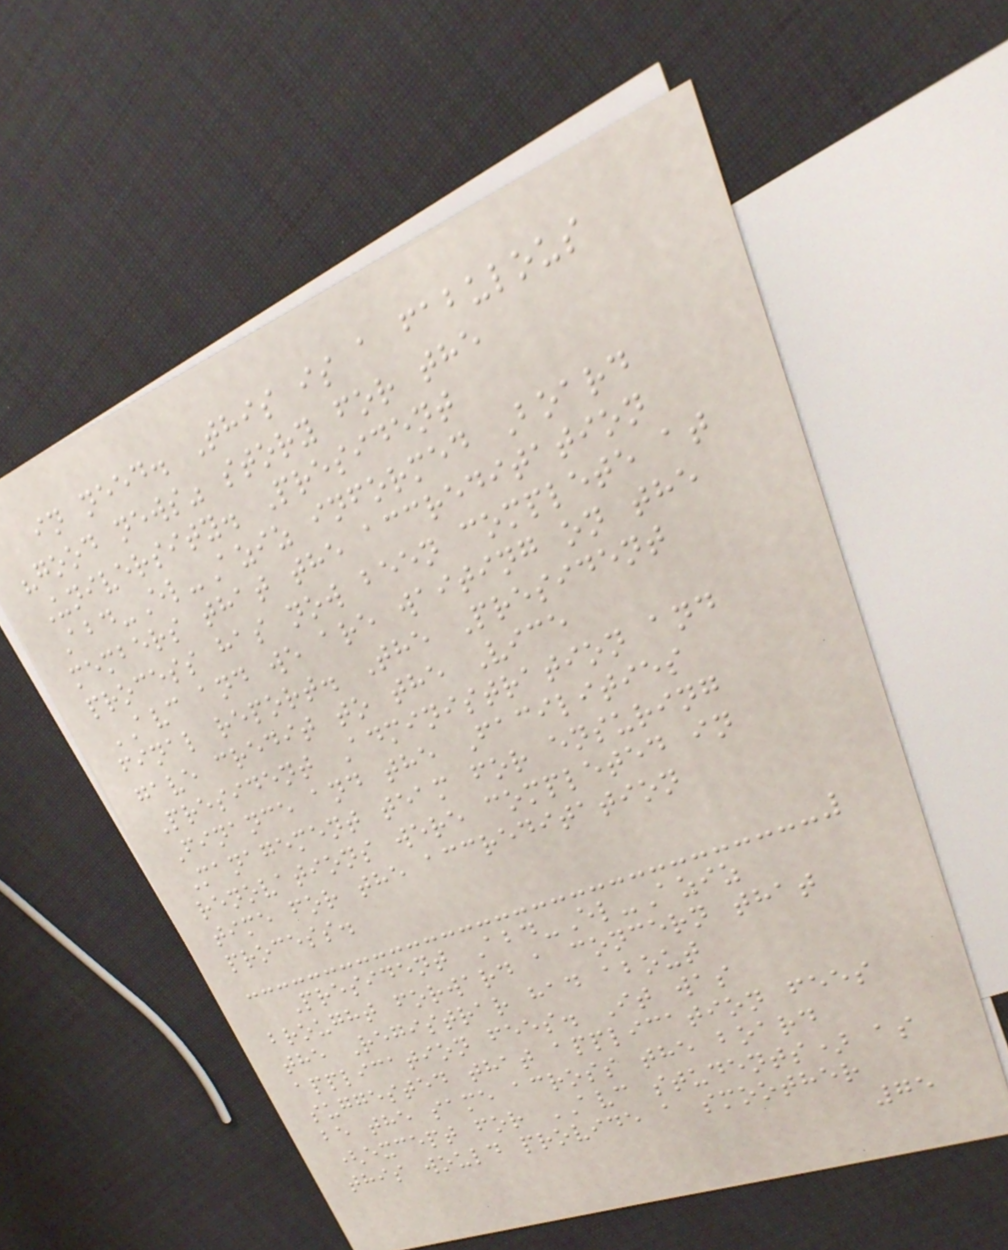in need. This is a fabulous
"good news" story for the
University. President
Abd-El-Aziz informed Board
members that the accreditation
process has now been complete at
AVC and we are waiting on the
final report. The President
gave credit to the Vice
President Administration and
Finance and the Facilities
Management team for ensuring
renovations were completed in
time for the accreditation
process.
President Abd-El-Aziz
brought forward a concern that
the Registrar had about
application fees. It was
suggested that application fees
be the same across the board
(except for AVC students) as
this would provide a smoother
75
